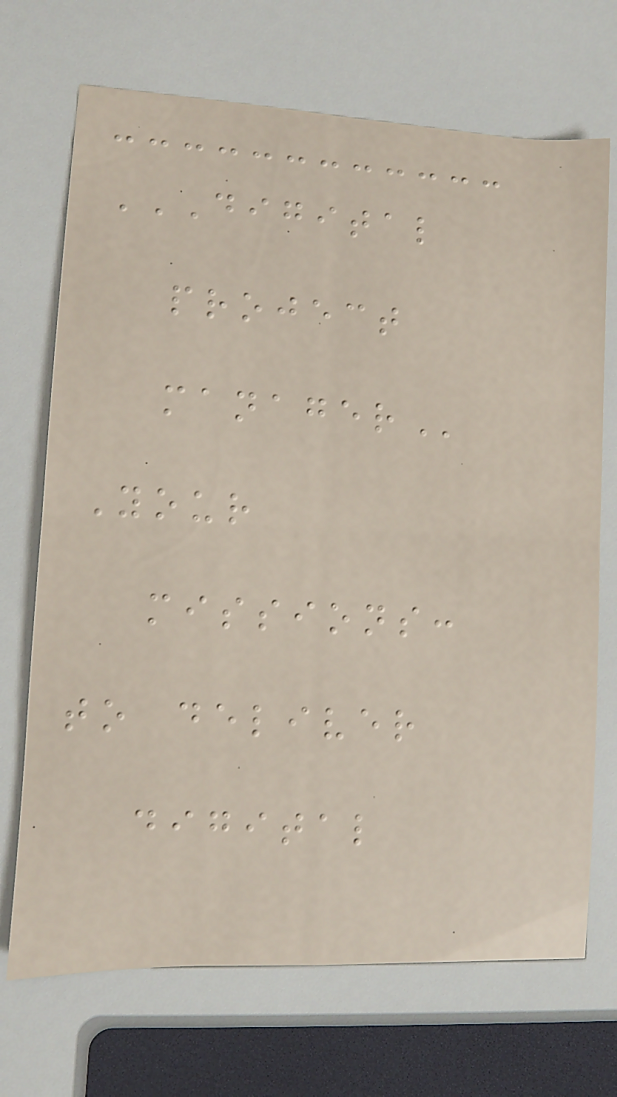DIGITAL
PROJECT
MANAGER
Your
missions:
to deliver
digital
